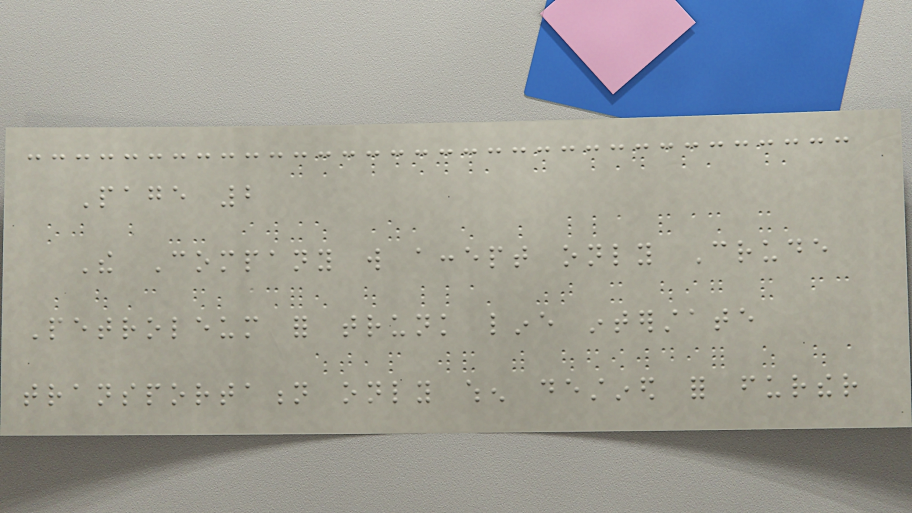Page 2
The Company will accept only Crude
Petroleum for trunk line interstate
transportation only when destined for further
